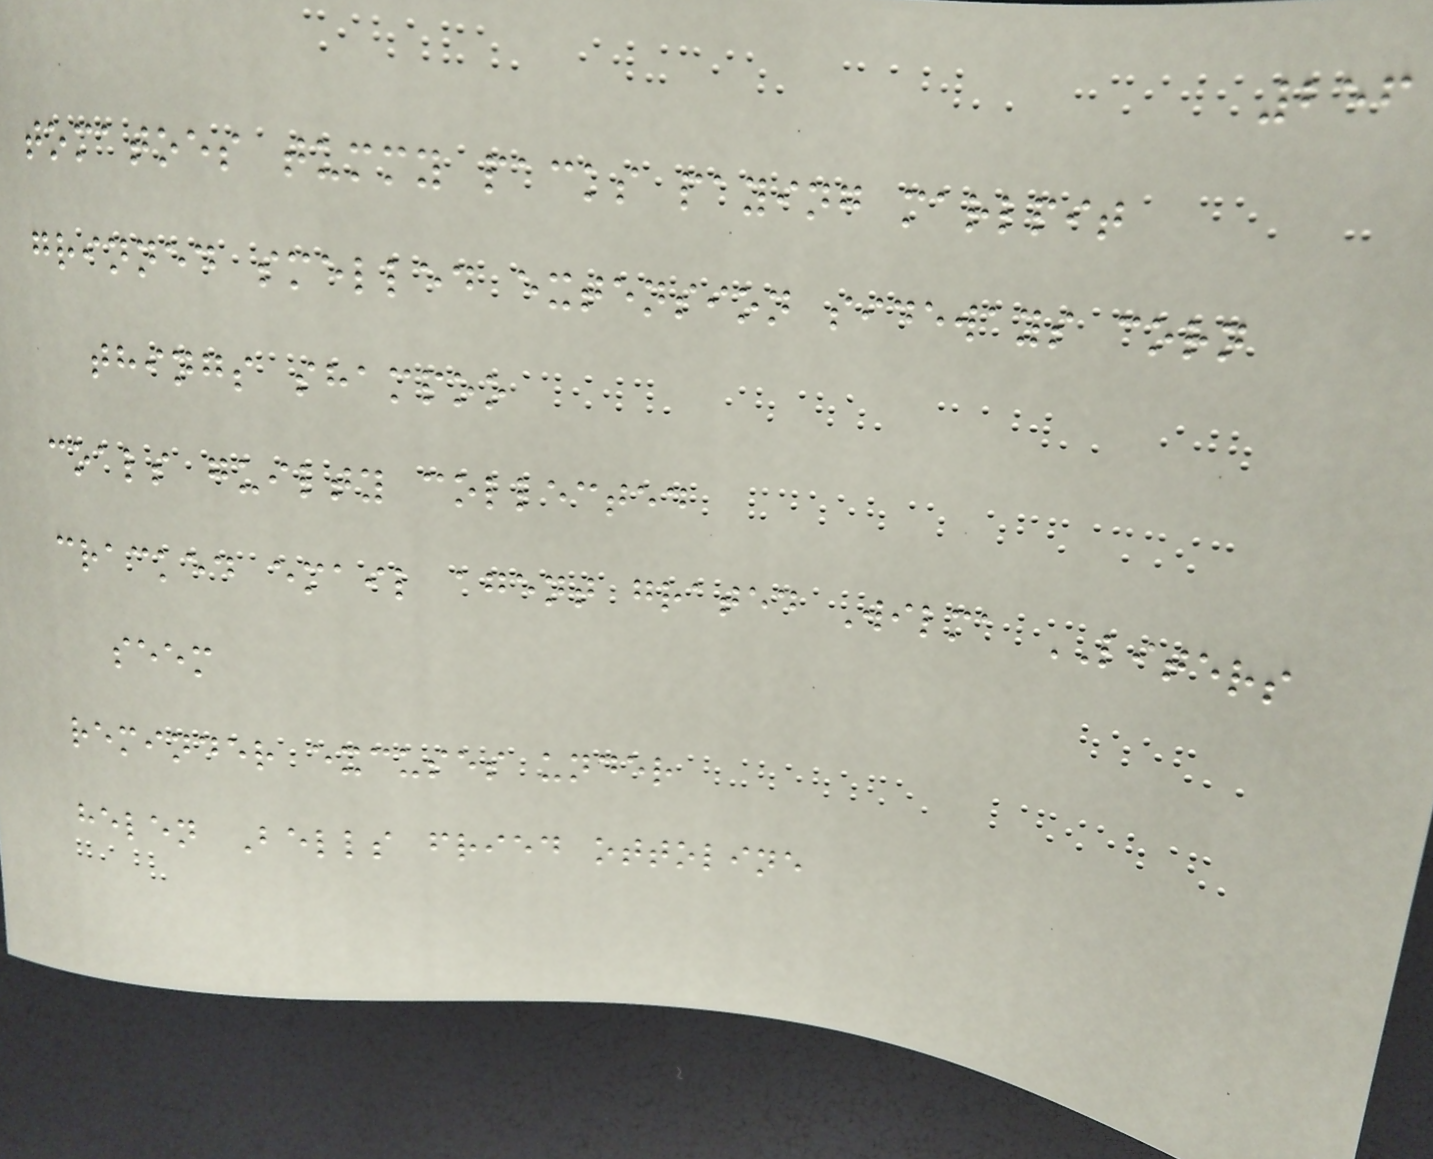256
tomatoes tummy packs paying marlpit
grinned smelled extension sideways corn
things shampoo
coals guilty collected
cracked email agent grated Wilma LITERS
seem
reminder excuses under
helen Bells fried ottoline
